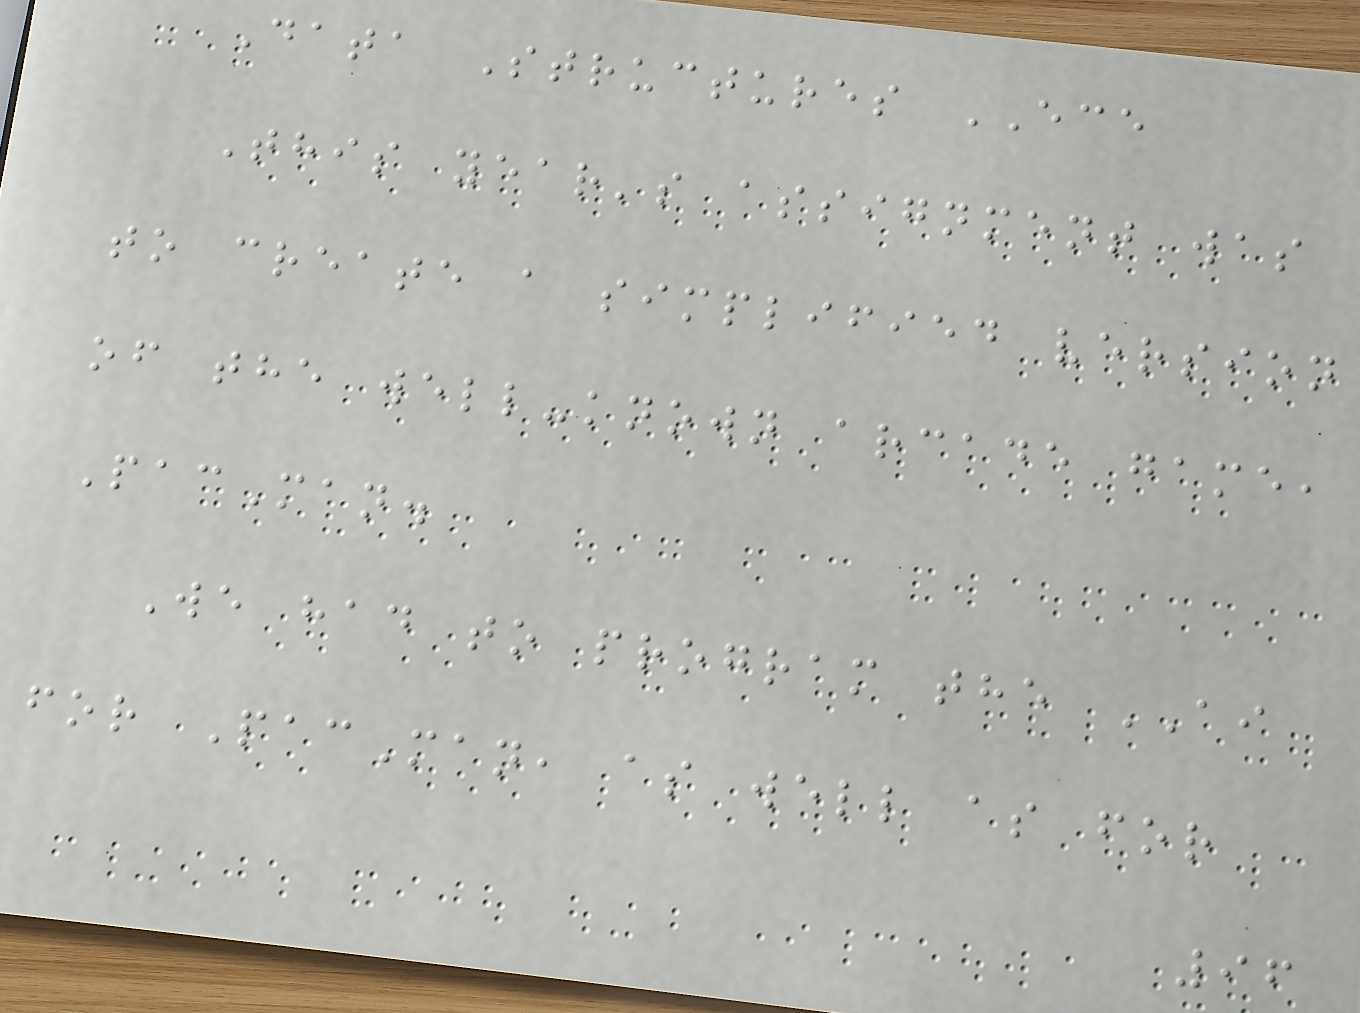Data Structures ECE
This year's assignment was
to create a simplified version
of the well-known arcade game,
PacMan.
We had to program the AI
for PacMan, as well as for
96
